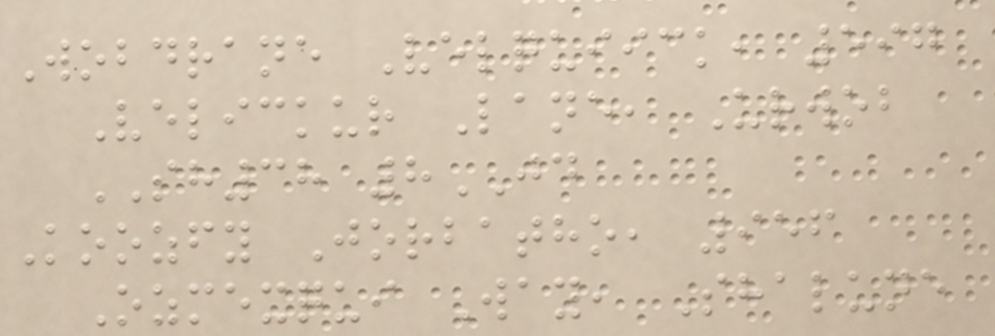Wobdrane Velquiick, 597
Velickur Lane, Urwob
SH38 8JD
Koozfy Jorbatho, 956
Ozmexqui Way, Shalune
